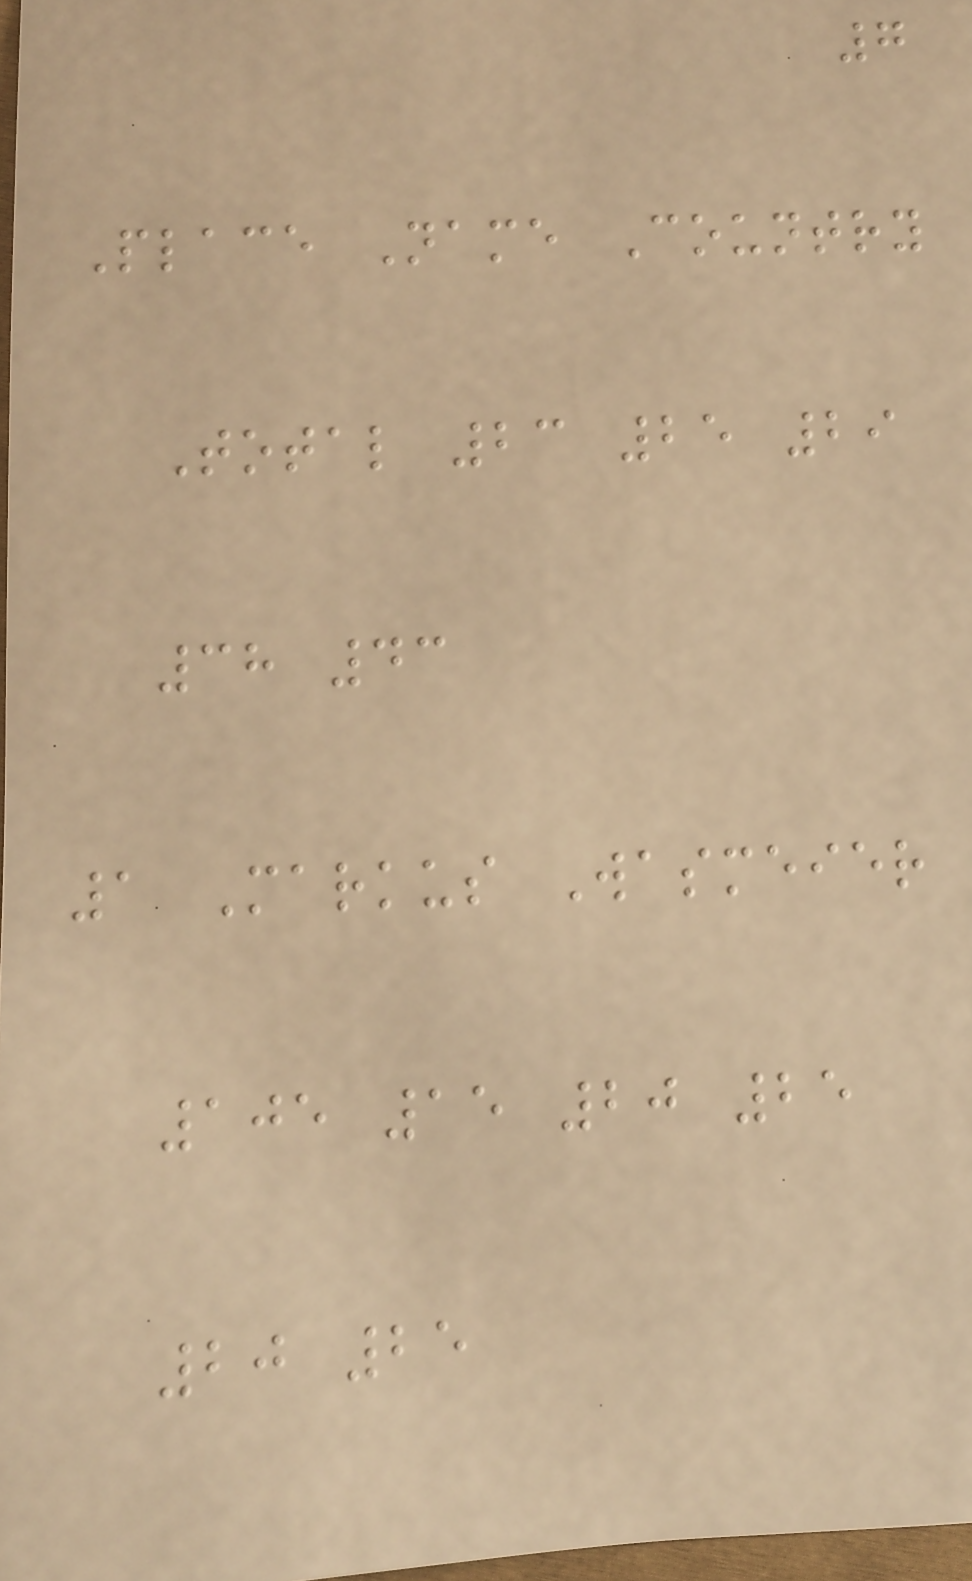7
Place Name Country
Total 23 25 29
38 43
1 Markus Wasmeier
105 15 20 25
20 25
